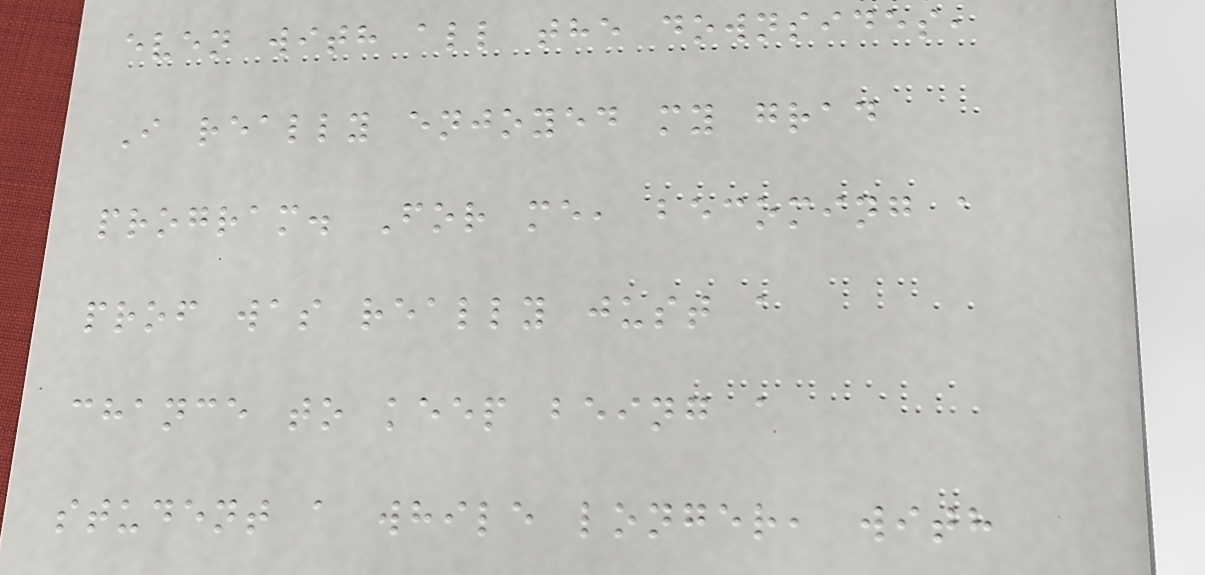even with all the downsides,
I really enjoyed my grad
program. For me, becoming a
prof was really just a
chance to keep being a
student a while longer, with
